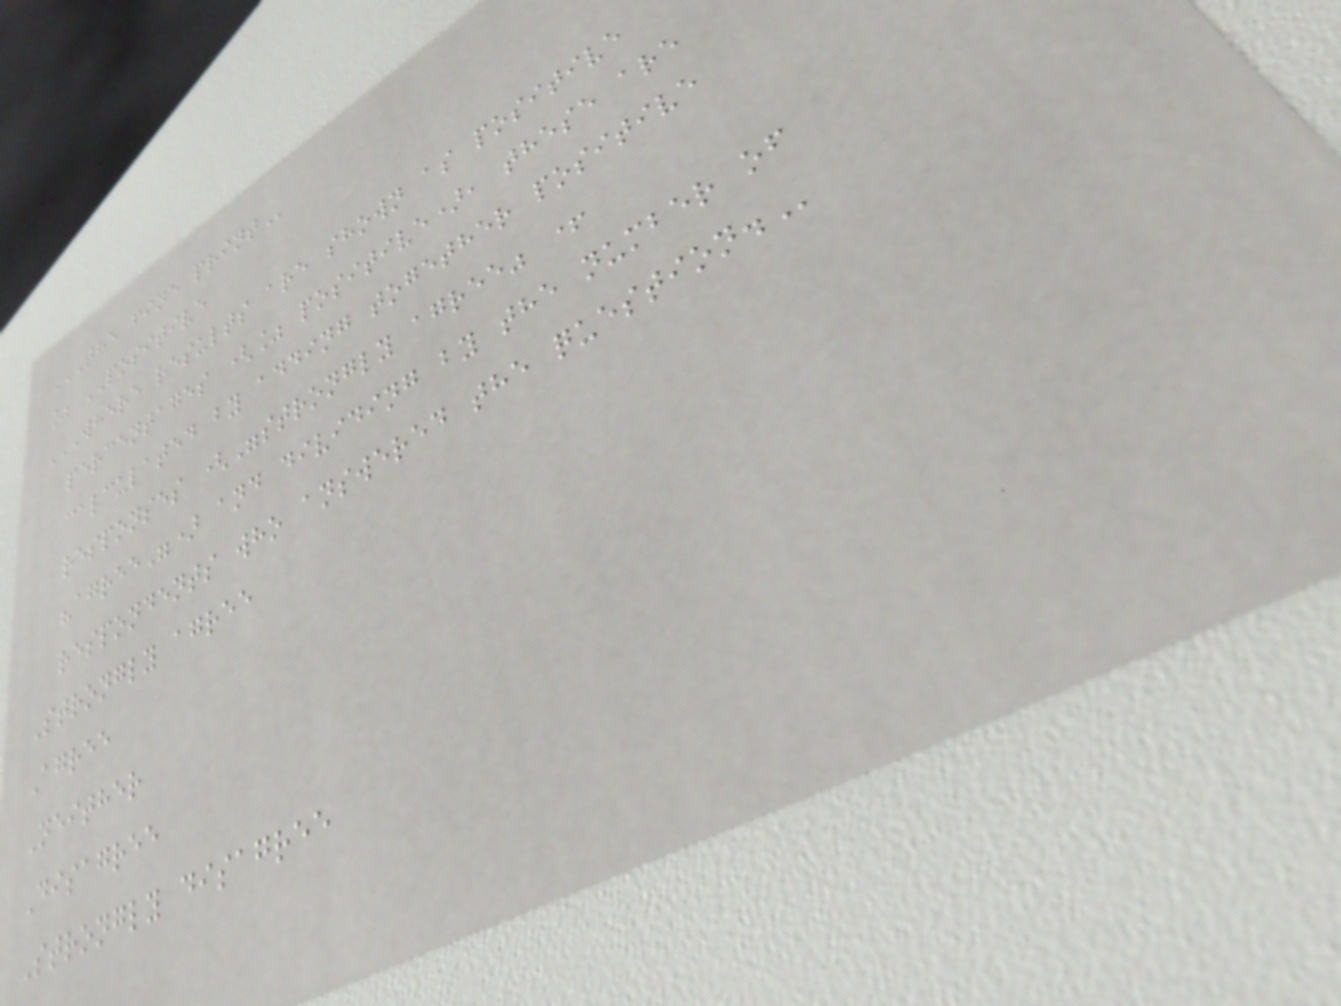THE FINE PRINT
% POSITIVE
WHERE RESULTS ARE SHOWN AS POSITIVE
PERCENTAGES (% POSITIVE), THESE ARE
CALCULATED BY ADDING TOGETHER POSITIVE
RESPONSES ("STRONGLY AGREE" +
"AGREE") AND DIVIDING BY THE NUMBER OF
RESPONDENTS WHO ANSWERED THE QUESTION.
Strongly agree
Agree
Neither
Disagree
Strongly disagree
